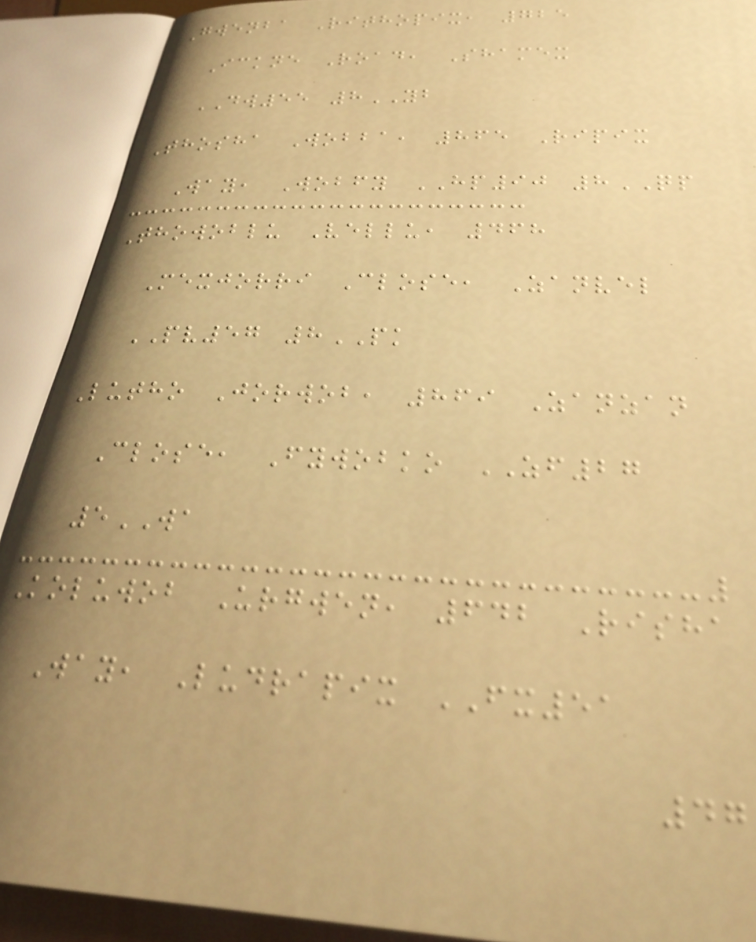Gwenba Rithopix, 725
Ickne Road, Shamex
DW55 8YB
Thosha Wobba, 865 Ripix
Way, Wobfy HP90 8QP
Thowoblu Vellu, 468
Mexjorri Close, Zanvel
PV57 8PK
Lutho Jorwob, 869 Zanzan
Close, Fywobko ZF27
5WA
Koluwob Urgwen, 642 Risha
Way, Ludrapix FX51
47
